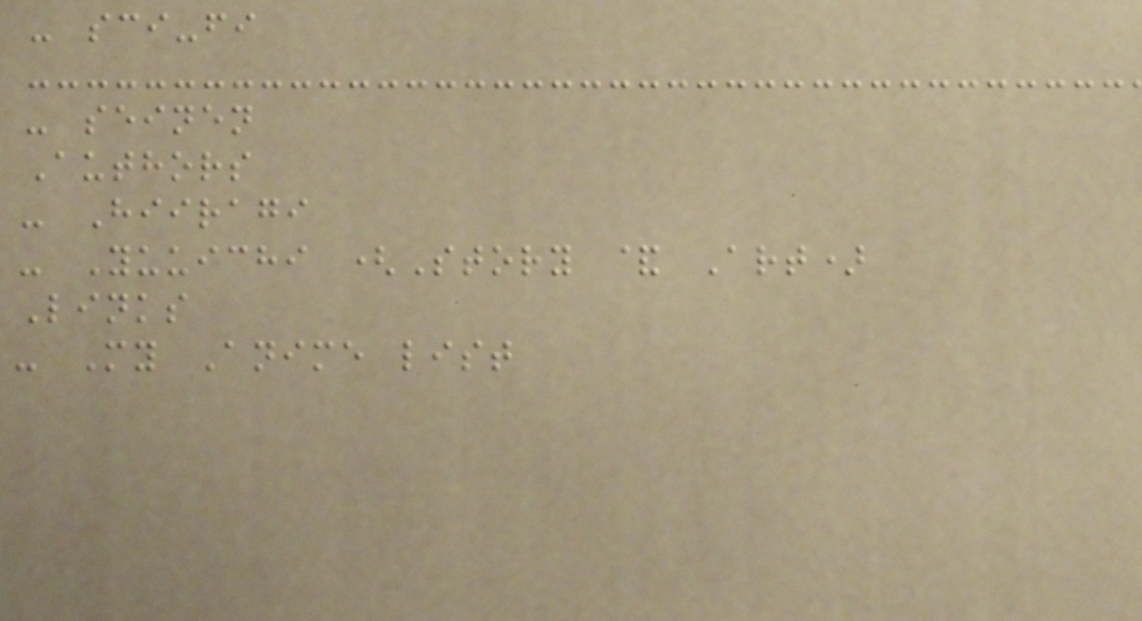- sci-fi
- seinen
Authors
- Hiiragi
- Yuuichi (Story & Art)
Links
- My Anime list
